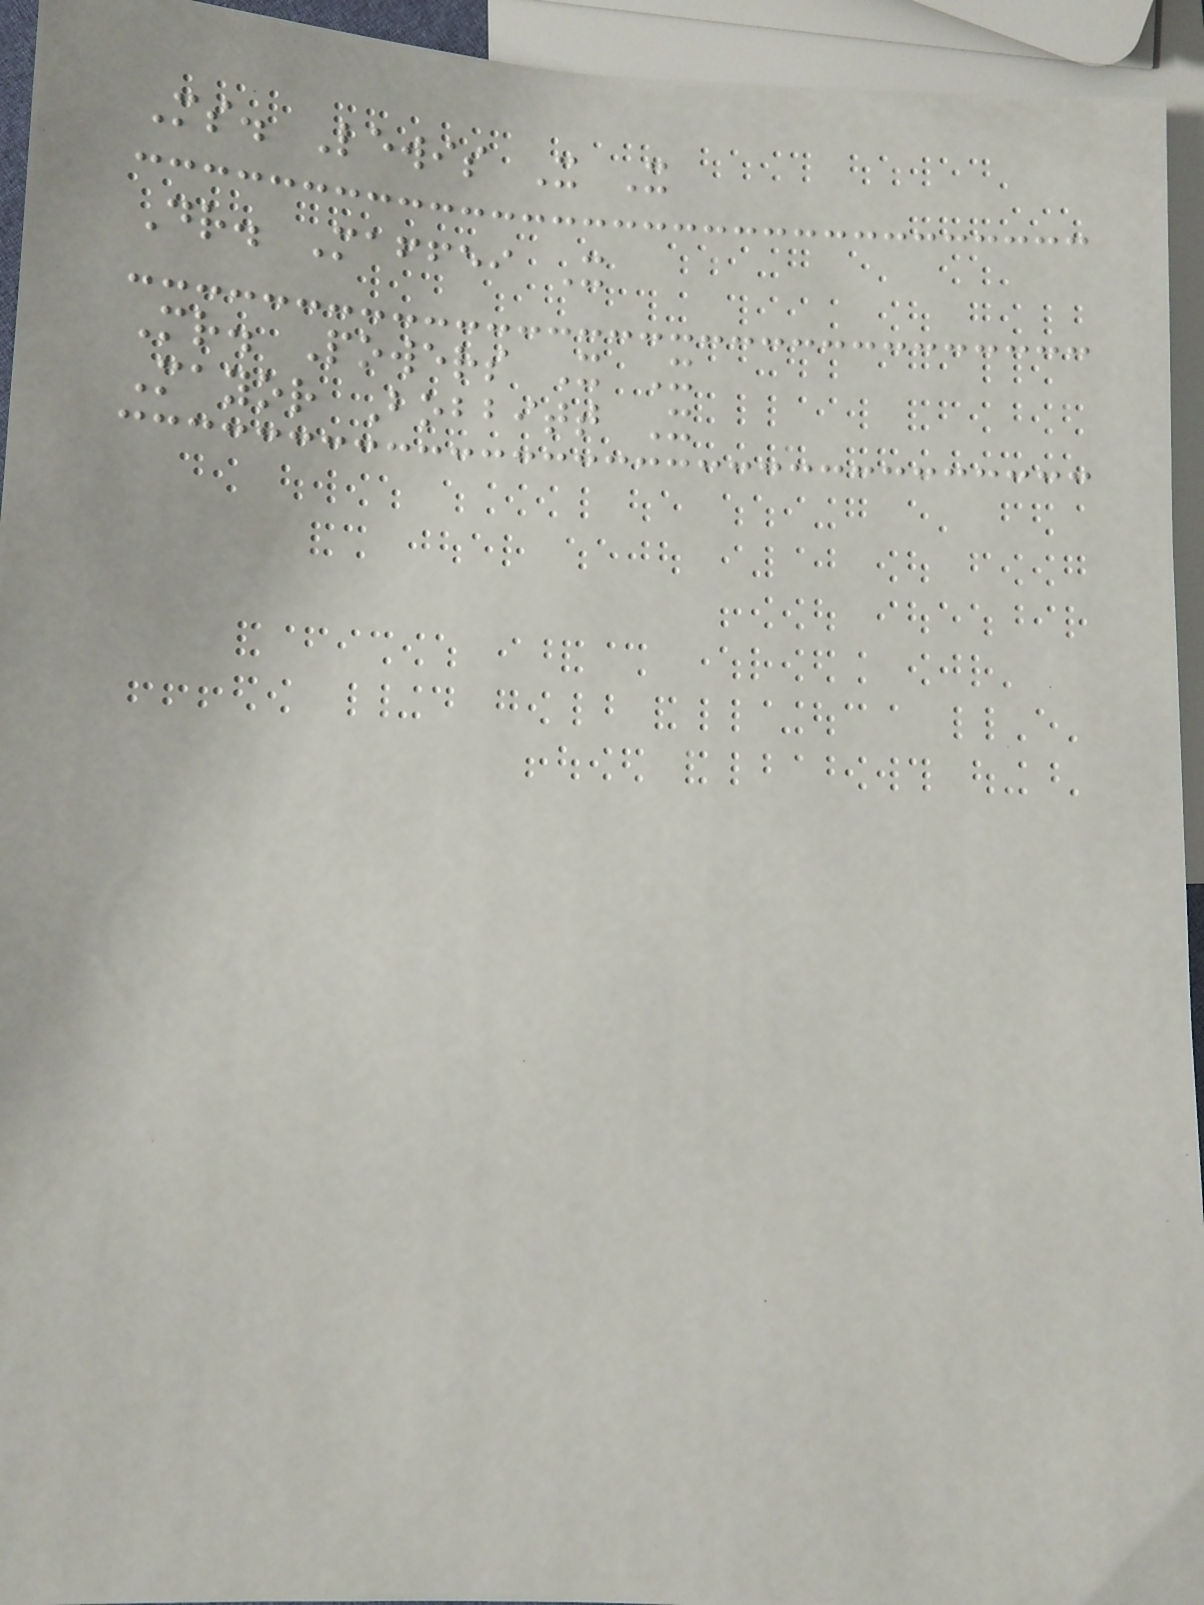Ms. Lewis X X
Dr. Maffei X
Mr. Powers X X
Mayor Bobbitt X
